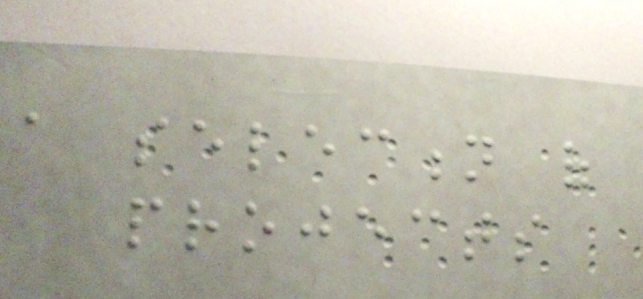a selection of
projects
